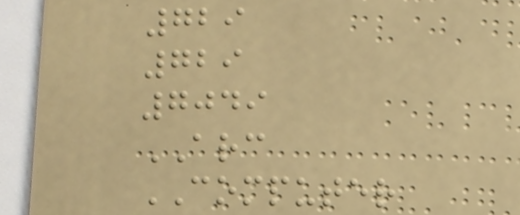729
729
7049
ARC
COMPUTER
